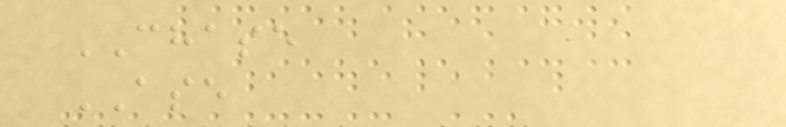CHASE
ASE
